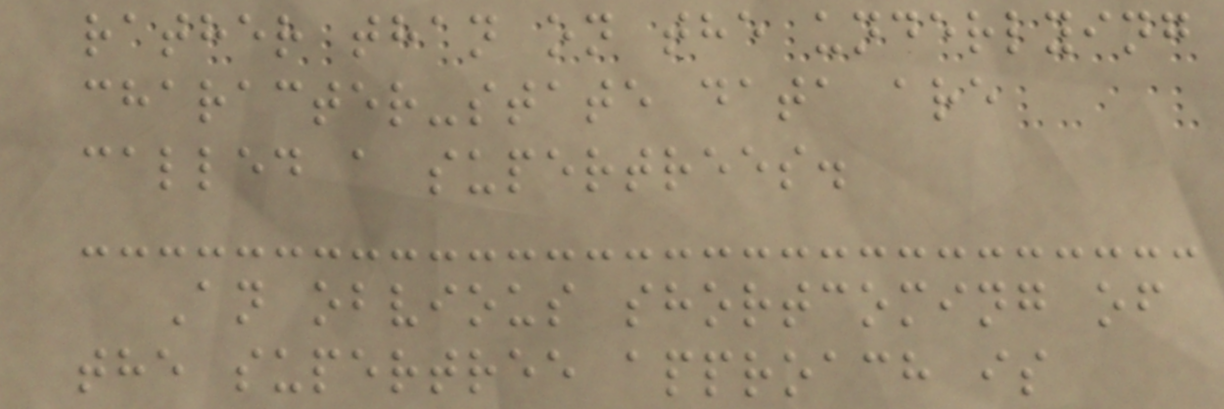rather than on the underlying
character-state data are
called a supertrees.
An obvious shortcoming of
the supertree approach is
